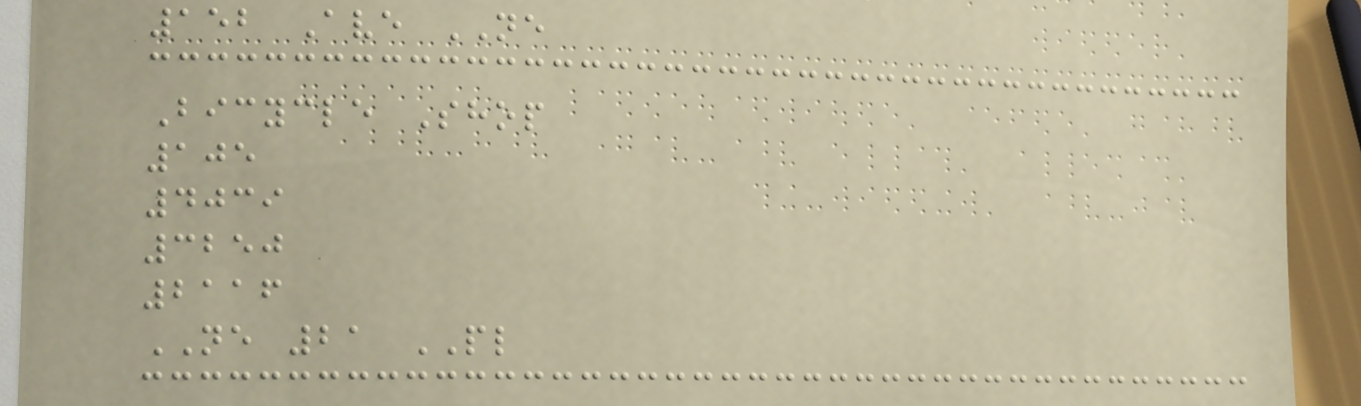152 Ave NE
Bicycle Shop
105
4039
3250
2116
NE 21 PL
